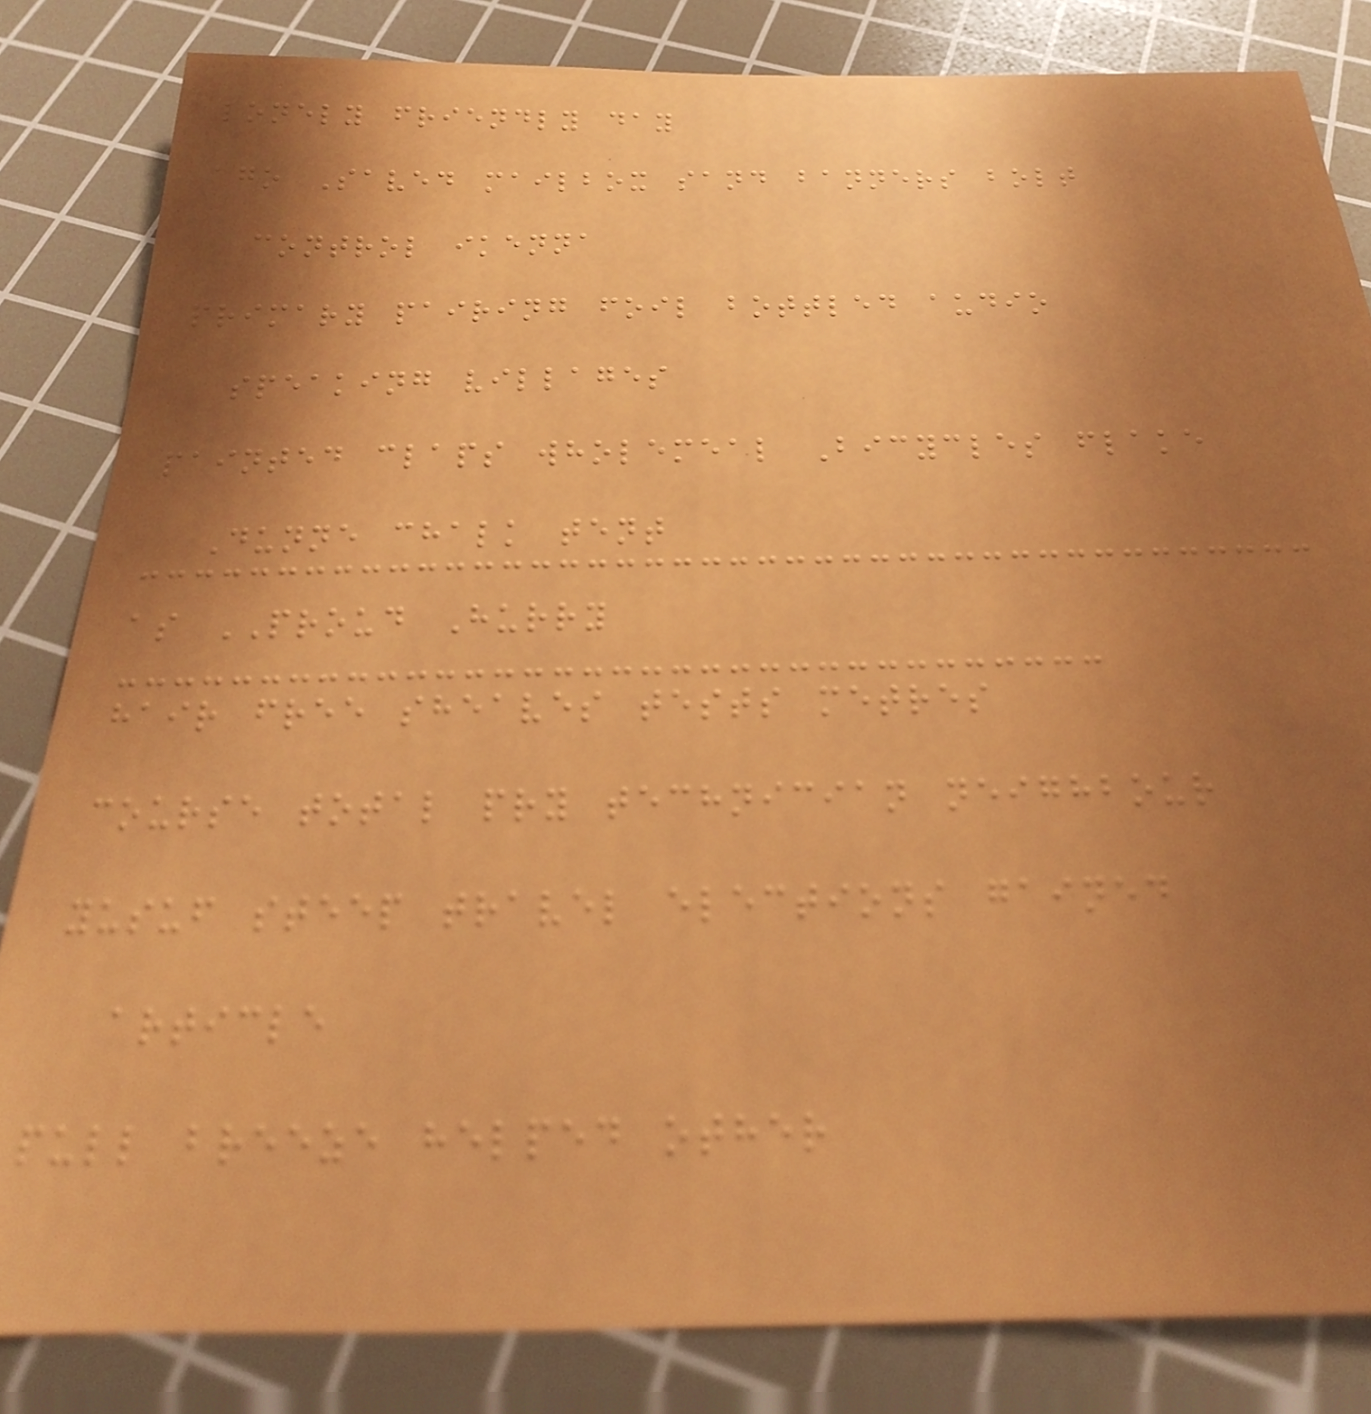lonely friendly day
ago Saved mailbox sand banners bolt
control ikenna
primary pairing foil bottled audio
speaking villages
painted claps wholemeal Bicycles flake
Dunne chalk tent
as PROUD Hurry
hair free sheaves tests metres
course total pry technician neighbour
yusuf steep travel elections gained
article
pull breeze helped other
